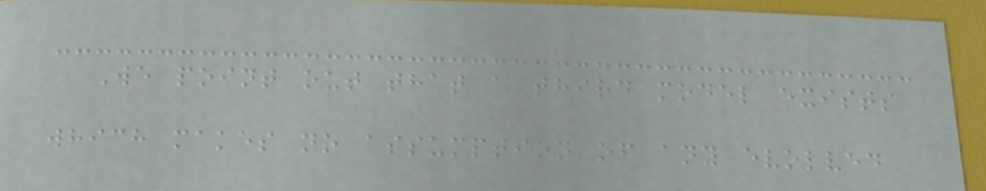We point out that a third model exists
which makes no assumption of any evolved
